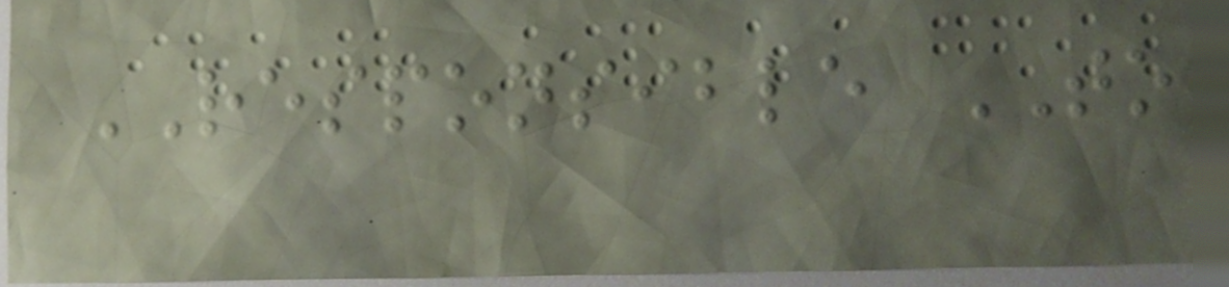RESPONSIBLE TO
